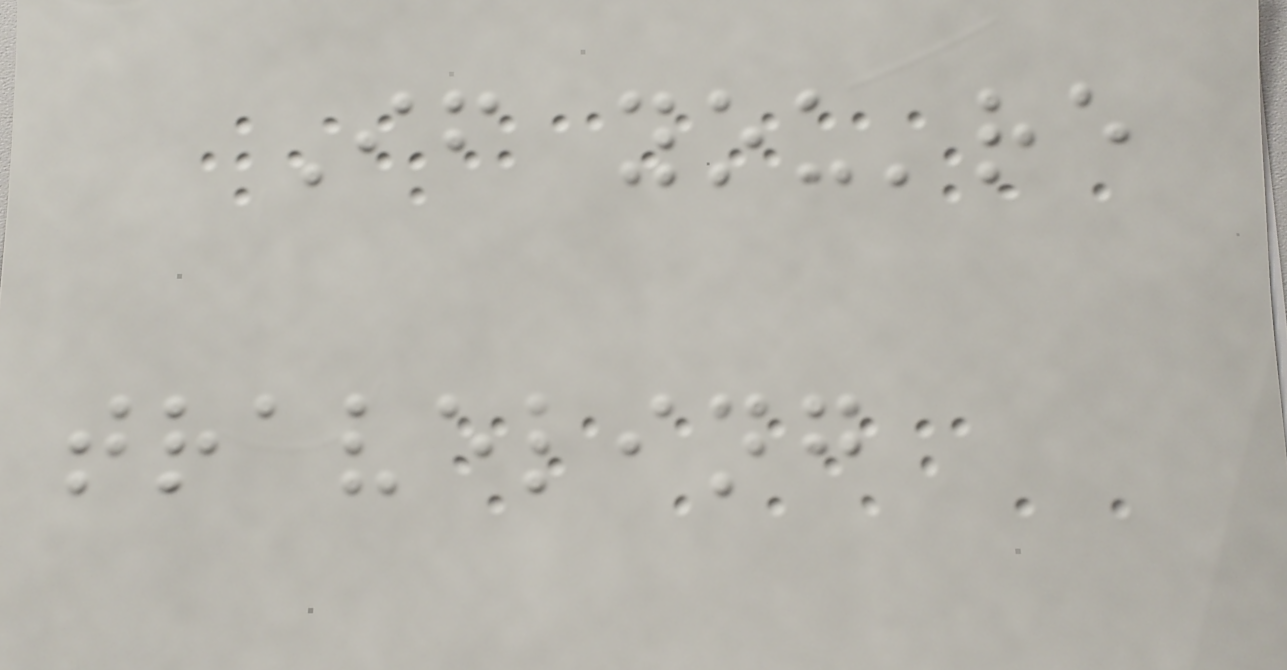If you're
traveling
